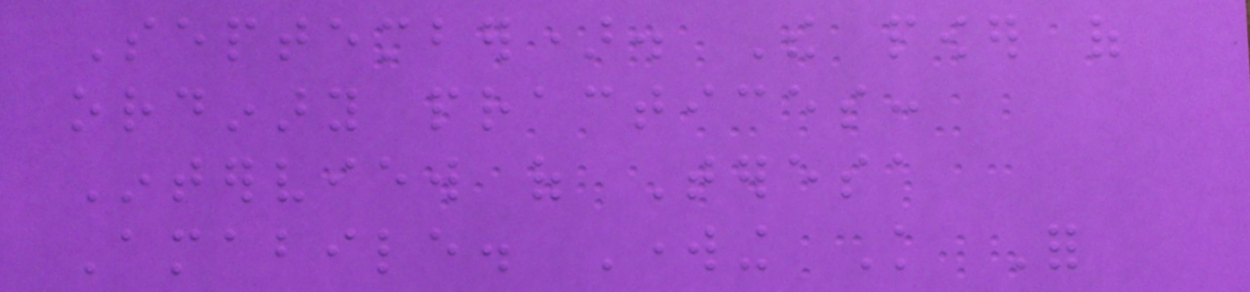September). The power of
ordinary practices:
Interview of Teresa
Amabile. Working Knowledge For
